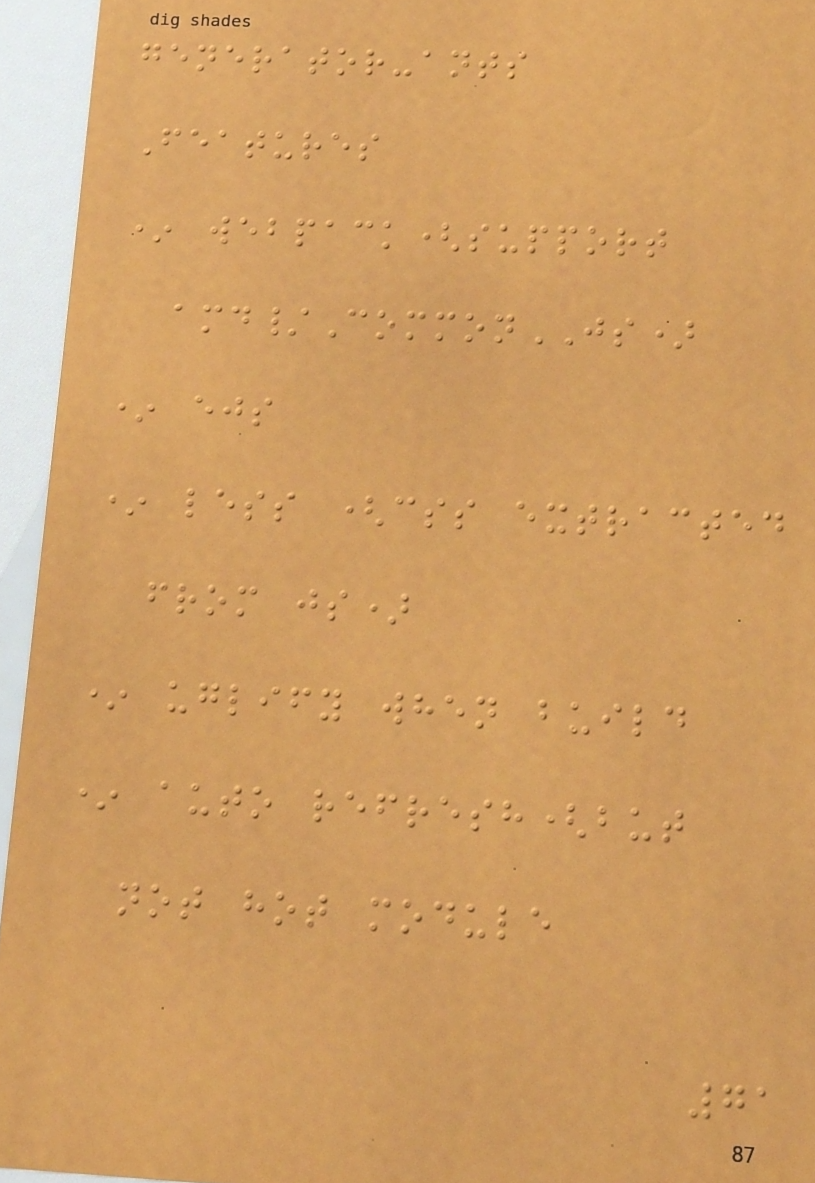generator-ants
Features
* webpack(support
amd/CommonJS)
* ejs
* less (css extracted
from js)
* uglify when build
* auto refresh(but
not hot module
71
